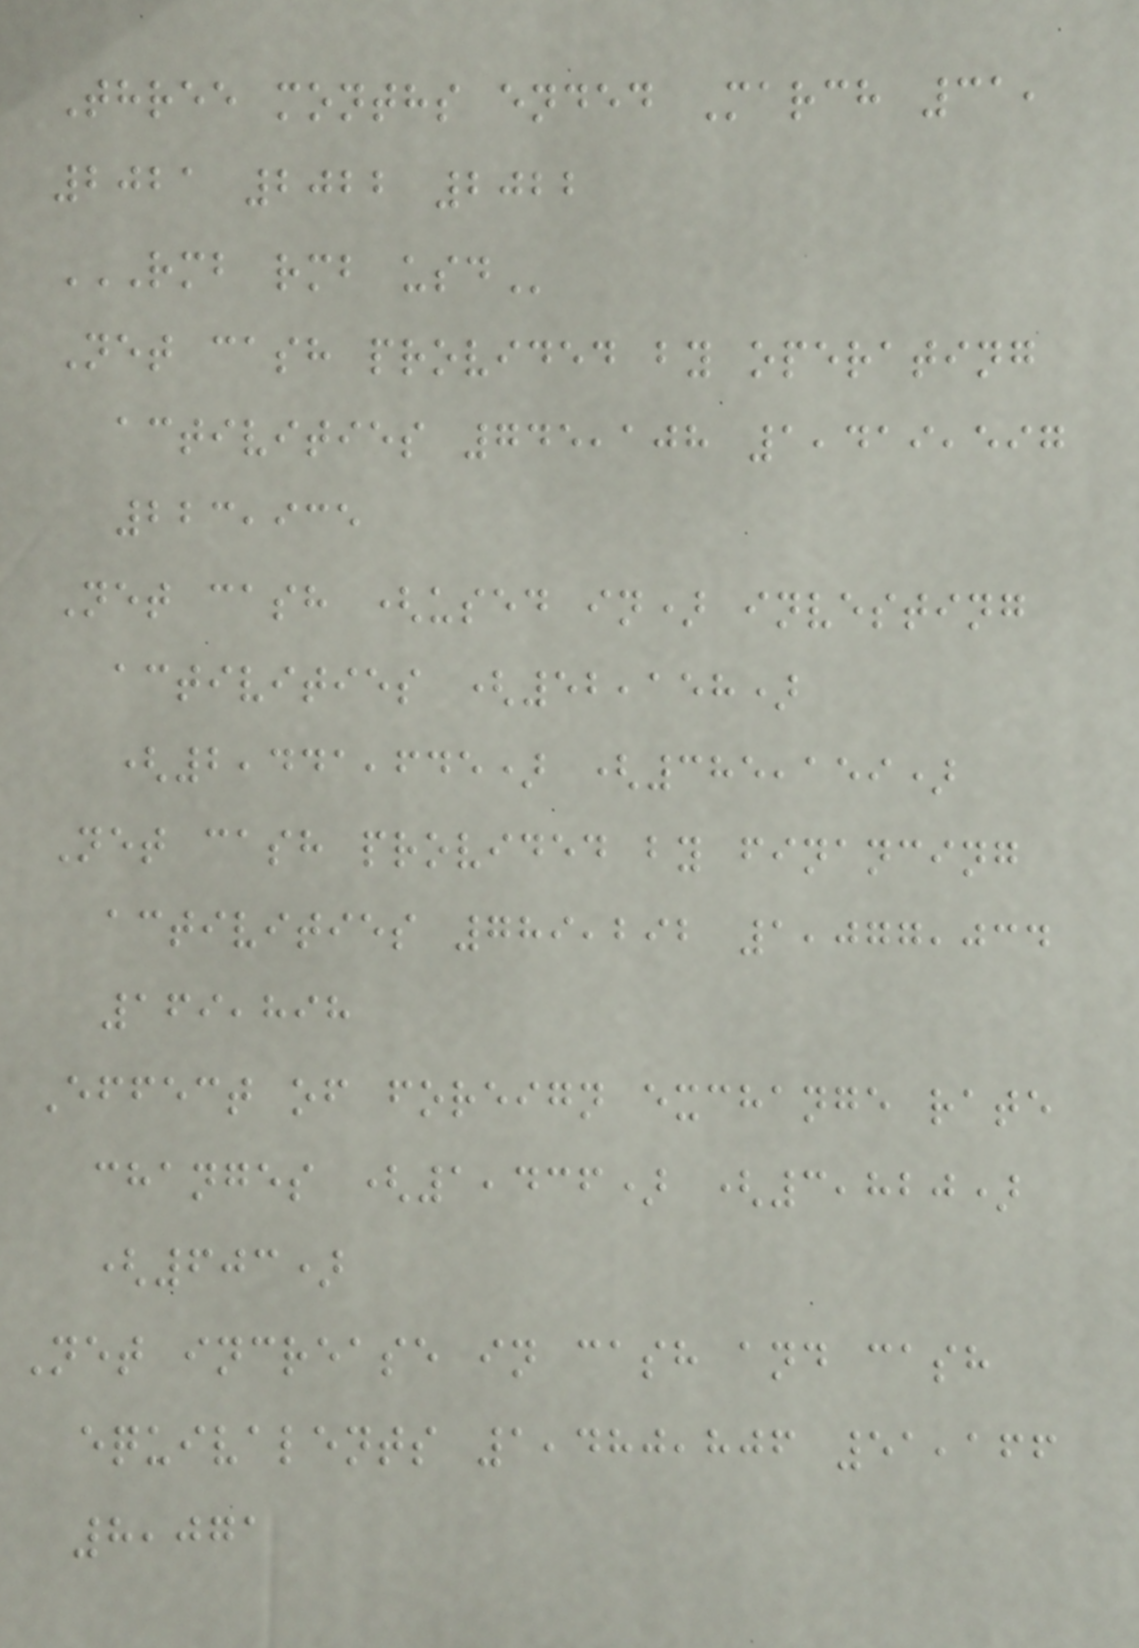Three months ended March 31,
2021 2022 2022
RMB RMB USD
Net cash provided by operating
activities 745,108 1,419,597
223,935
Net cash (used in) investing
activities (52,158)
(2,441,645) (385,159)
Net cash provided by financing
activities 789,292 1,077,034
169,898
Effect of foreign exchange rate
changes (1,436) (3,820)
(603)
Net increase in cash and cash
equivalents 1,480,806 51,166
8,071
